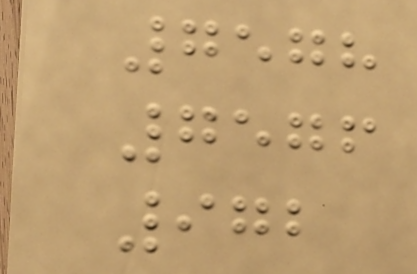7578
7576
972
